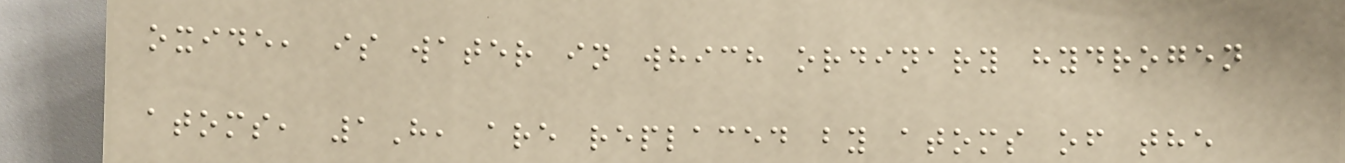oxide, is water in which ordinary hydrogen
atoms, 1H, are replaced by atoms of the
